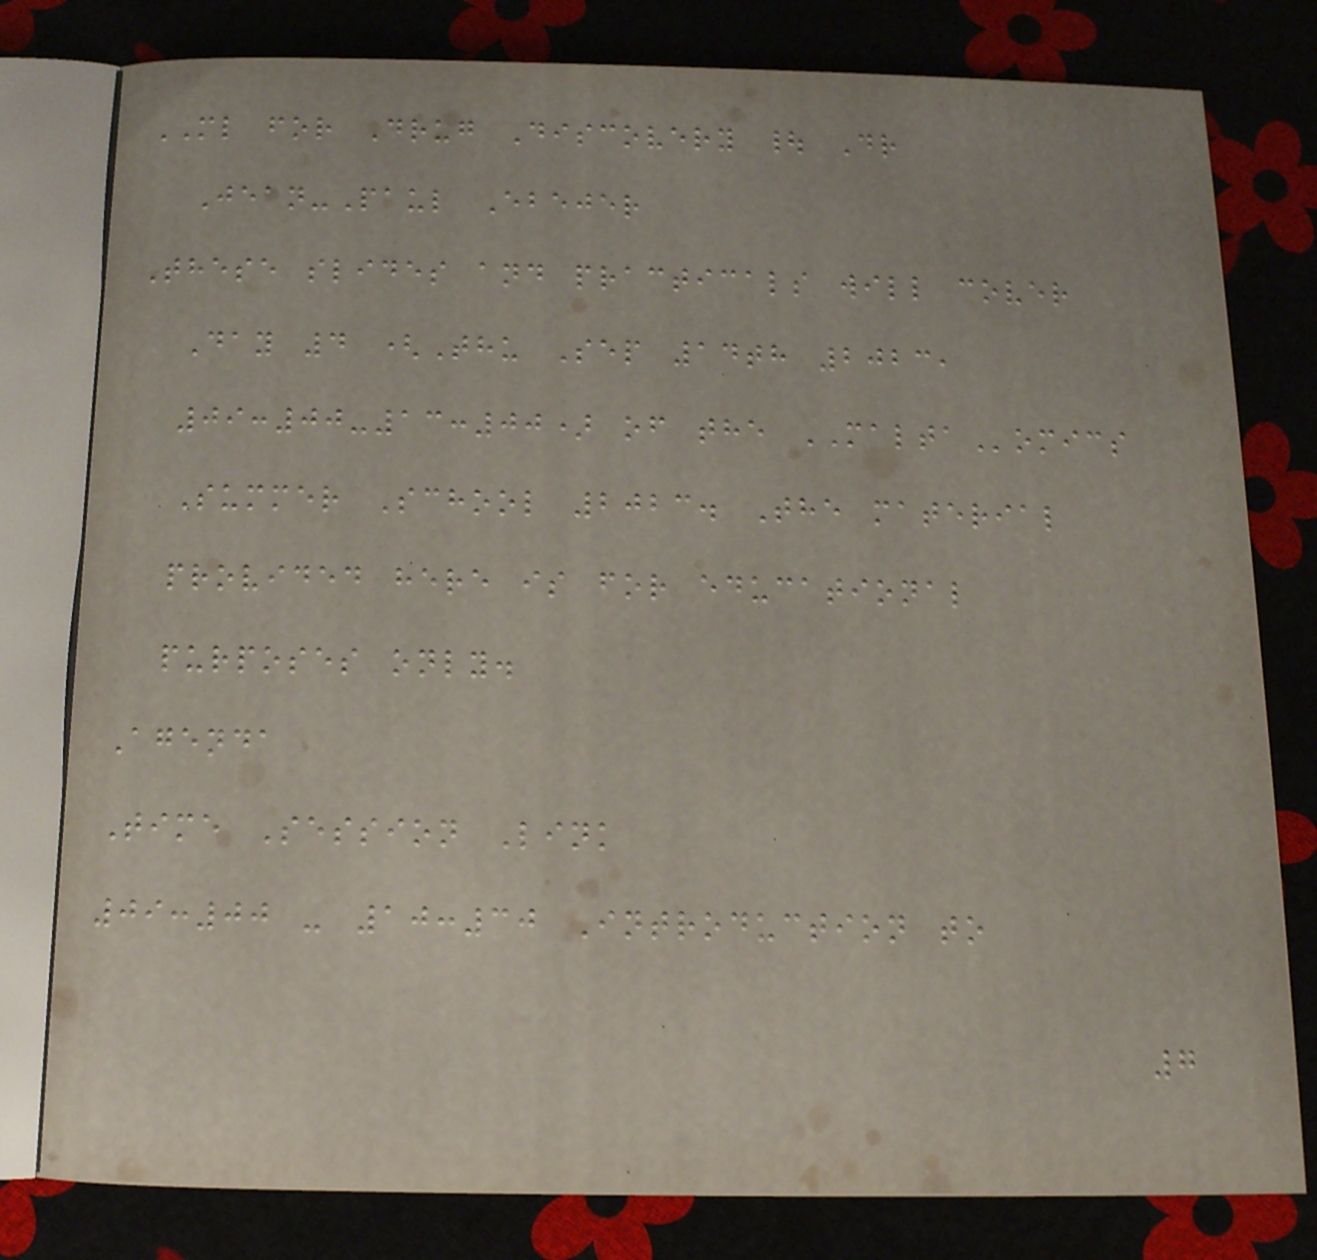ML for Drug Discovery | Dr
Jean-Paul Ebejer
These slides and practicals will cover
Day 4 (Thu Sep 14th 2023,
09:00-13:00) of the MALTAomics
Summer School 2023. The material
provided here is for educational
purposes only.
Agenda
Time Session Link
09:00 - 10:30 Introduction to
7
